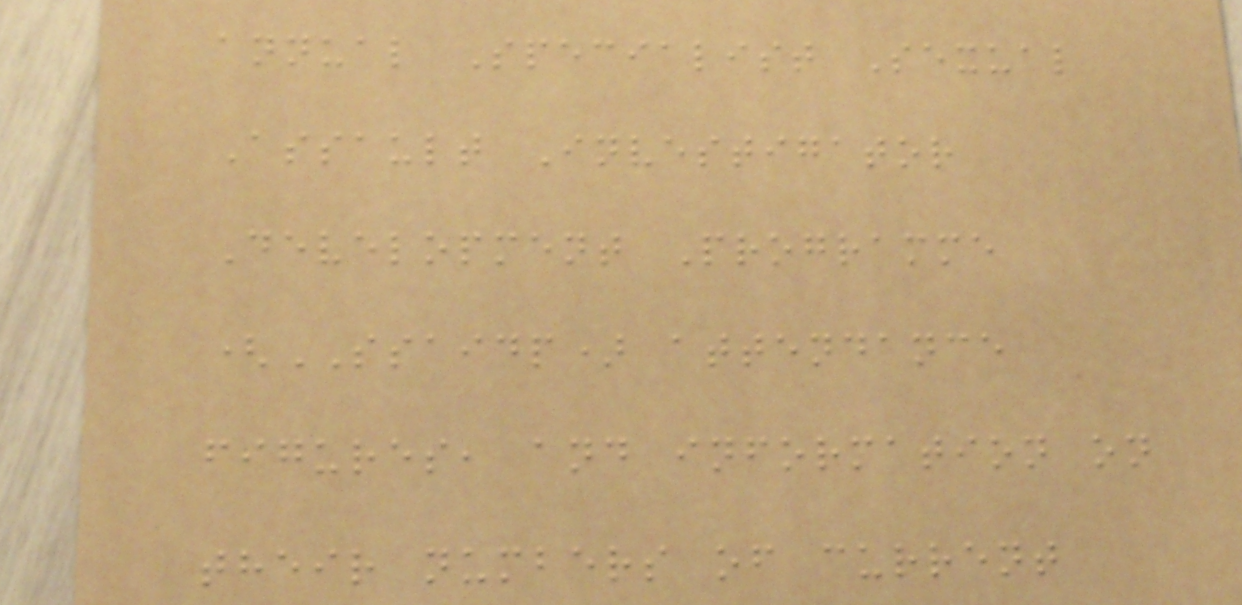annual Specialist Sexual
Assault Investigator
Development Programme
(SSAIDP) attendance
figures, and information on
their numbers of current
